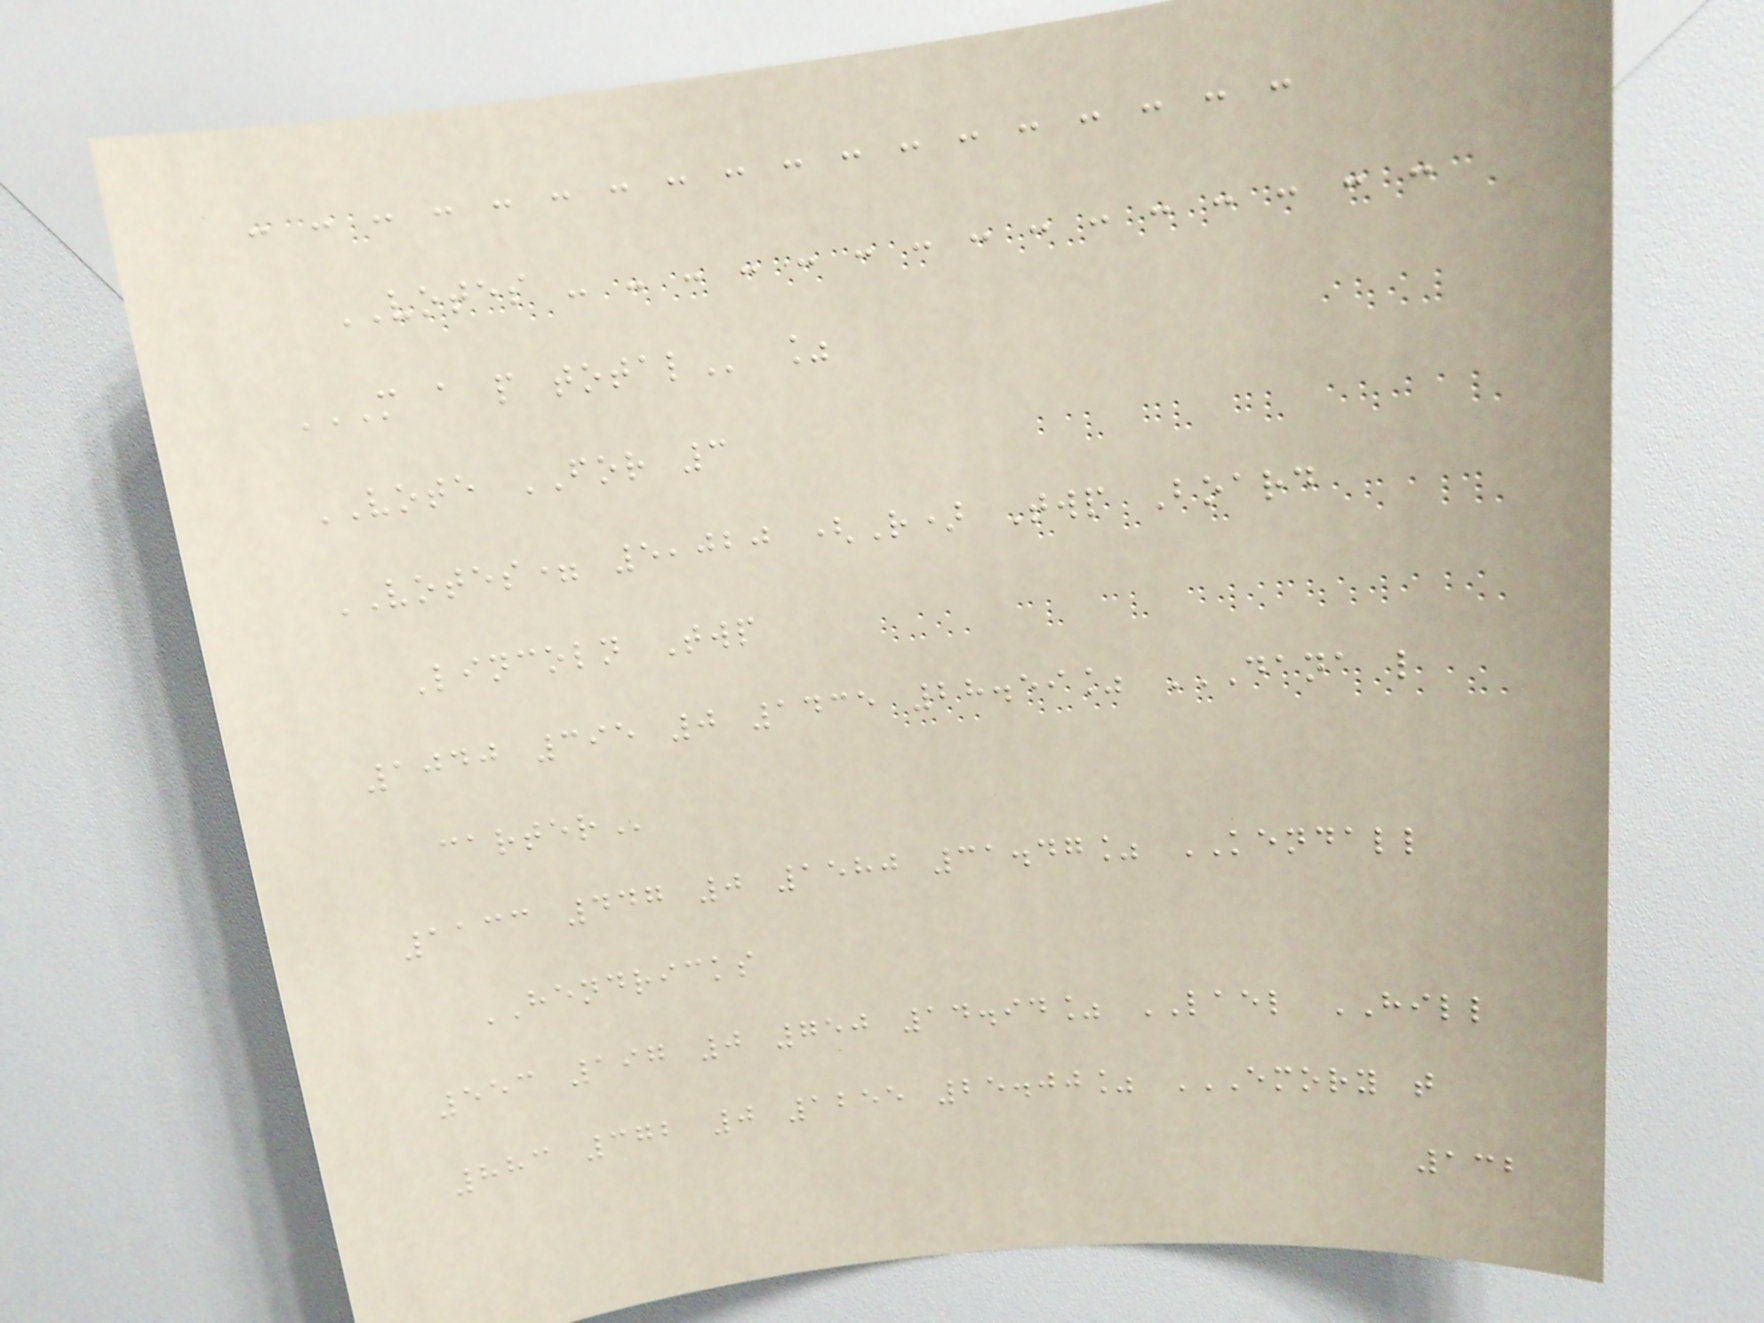- - - - - - - - - - - - - - - - - -
VOTES - - - - - - - - - - - - - - -
M A P TOTAL %
VOTE FOR 3
VOTES= 5,020 (R) Twp Board
Lincoln Twp
1040 395 0 1435 28.59% DANA L
CARTER
1133 447 0 1580 31.47% KENDALL
HENDRICKS
553 197 0 750 14.94% LAEL HILL
883 372 0 1255 25.00% EMORY T
132
